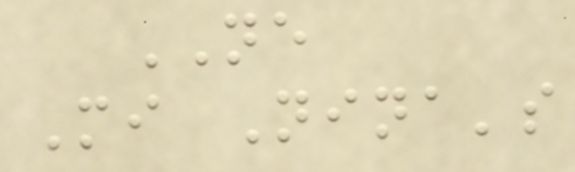NE
Mi Nina's
